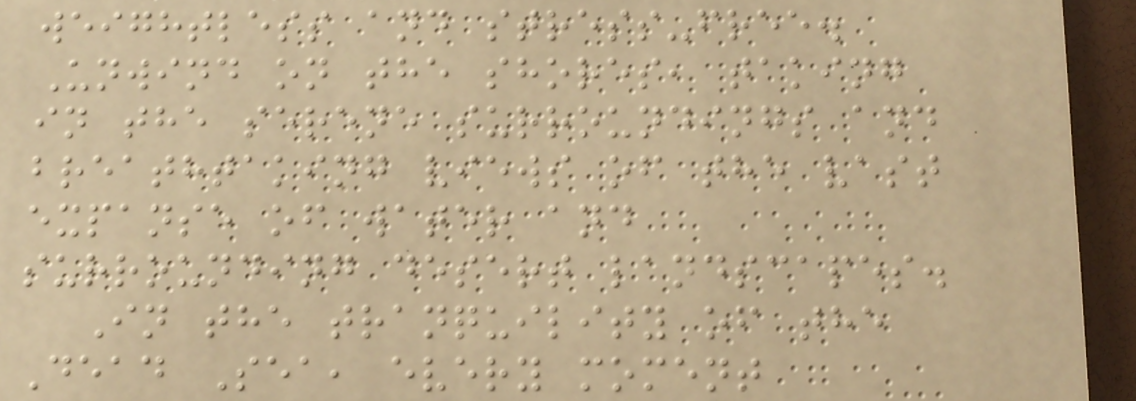weightless and stress-free.
Unwind on the shores, taking
in the serene surroundings and
breathtaking views of the vast
expanse of water and
surrounding desert landscapes.
In the tranquility of the
Dead Sea, every moment
